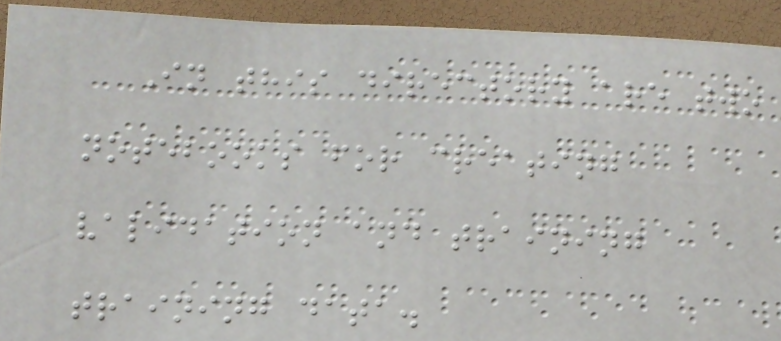In this directory are two
notebooks for creating
validation and training
training data.
